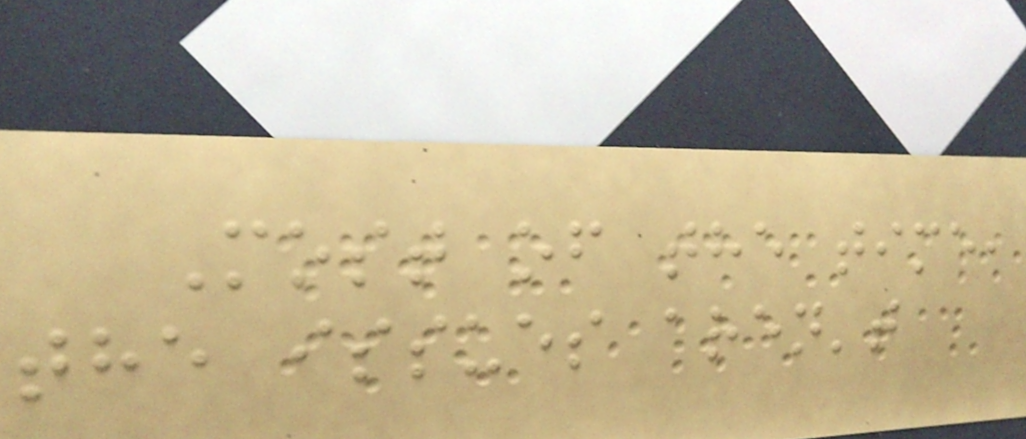Most of the time,
the issues aren't
